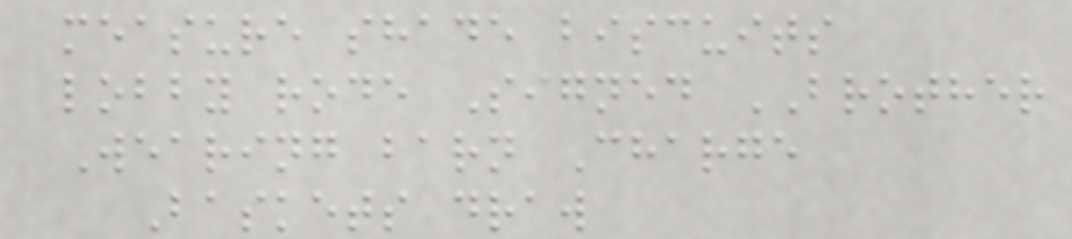measure shade biscuits
lobby rode Signed BROTHER
Wearing barn Charge
Baskets draw
